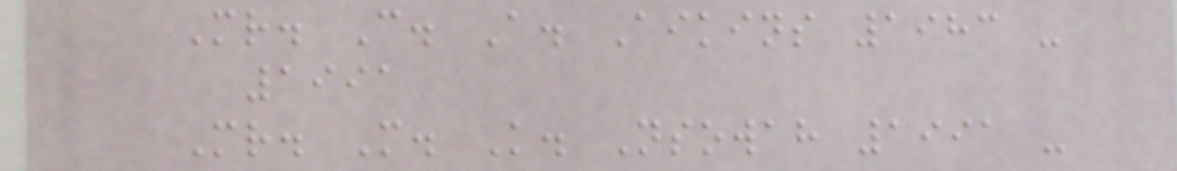Mr. C. A. Aikins 1983 -
1991
Mr. M. K. Nsowah 1991 -
